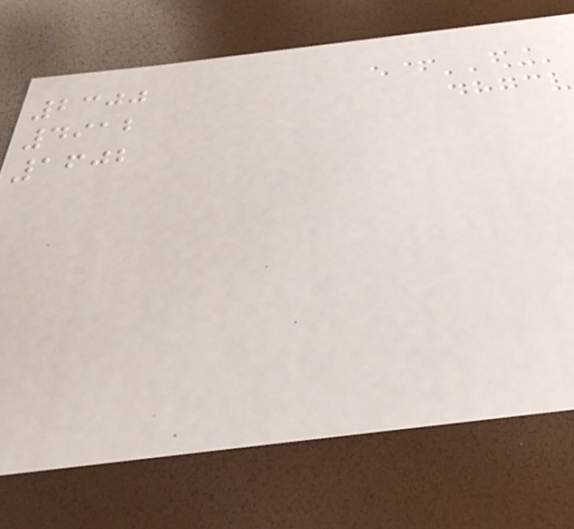2300
4912
1602
